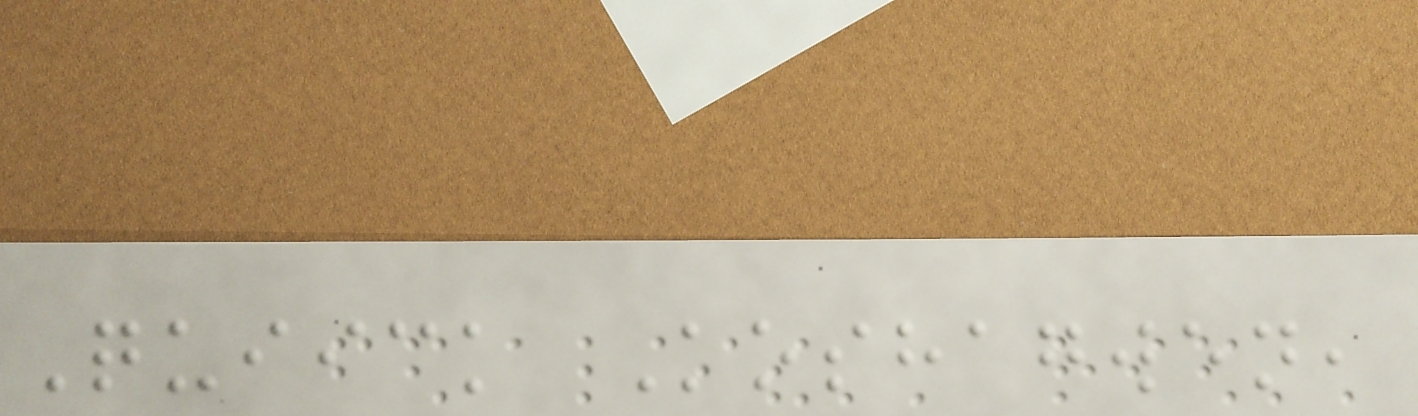Quiick Koshagwen,
